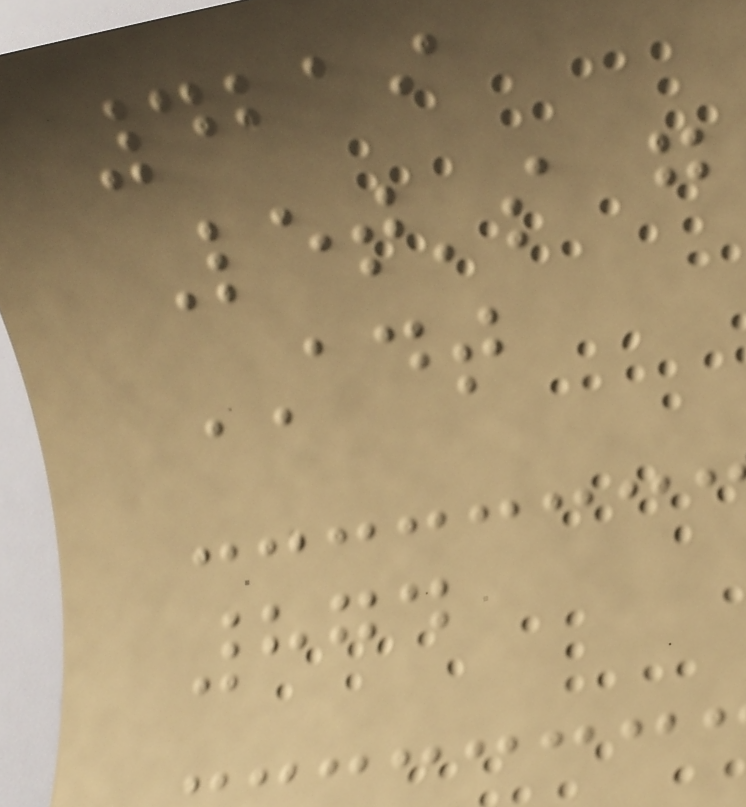4219
Let's g
ADT
874
